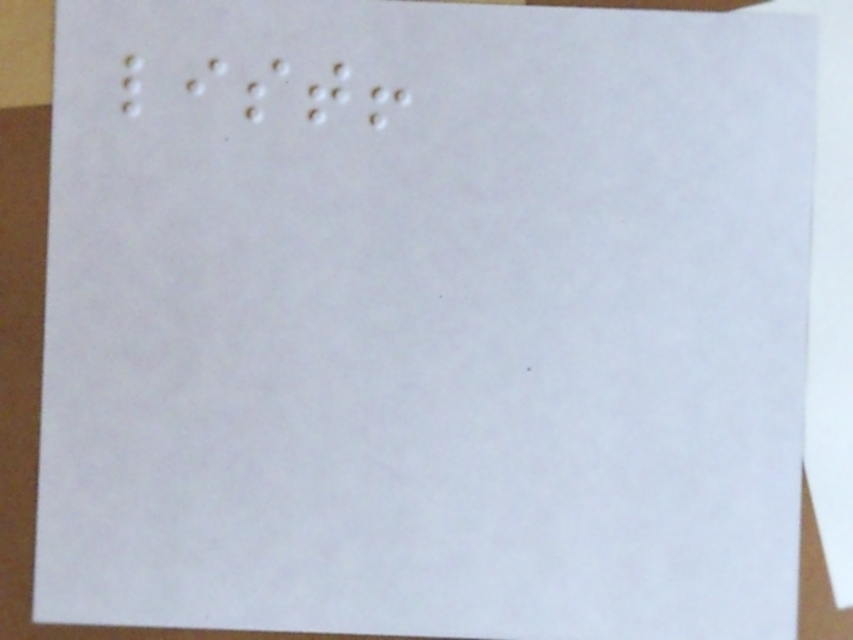list!
